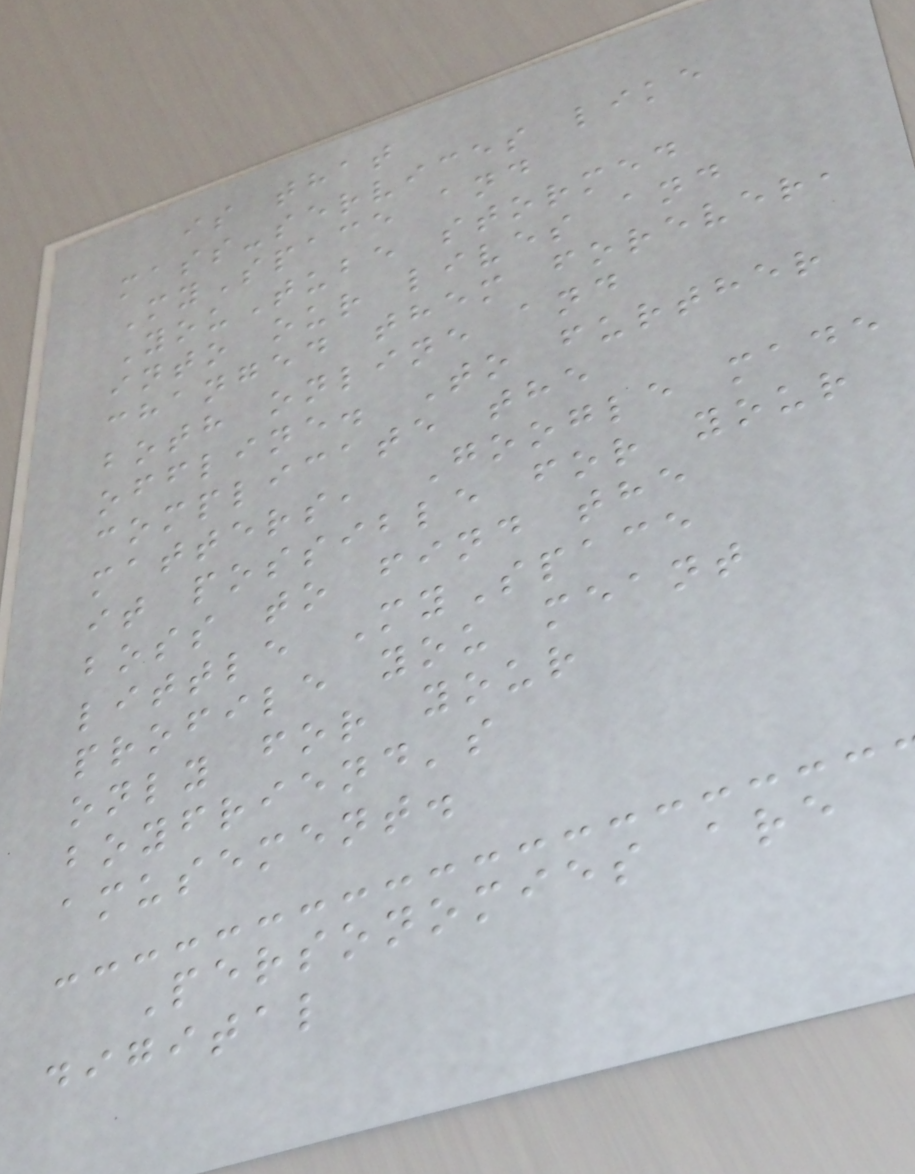is that
mass-services like
MySpace and
YouTube stormed
into our lives and
changed them forever,
both online and
offline. To further
complicate the
matters, Google made
it possible for your
boss to find the
little MySpace
profile you meant
only for your
boyfriend's
amusement.
Personomies are
digital
